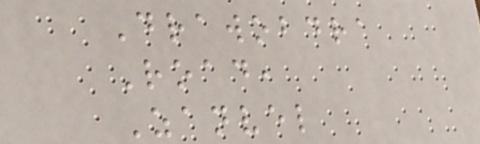Drawobdra
Road,
Zanvel
